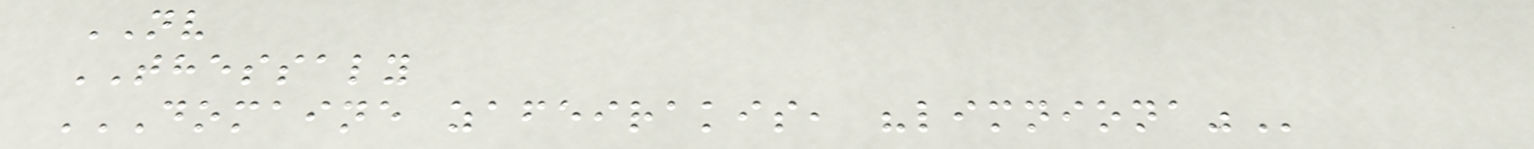NV
THESSALY
DOMAINE ZAFEIRAKIS, "LIMNIONA"
